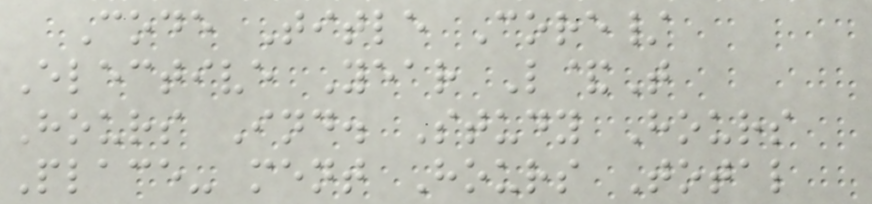Code Title Core/
Elective Year L&T
Hours Ind. Study Hours
Place- ment Hours Total
